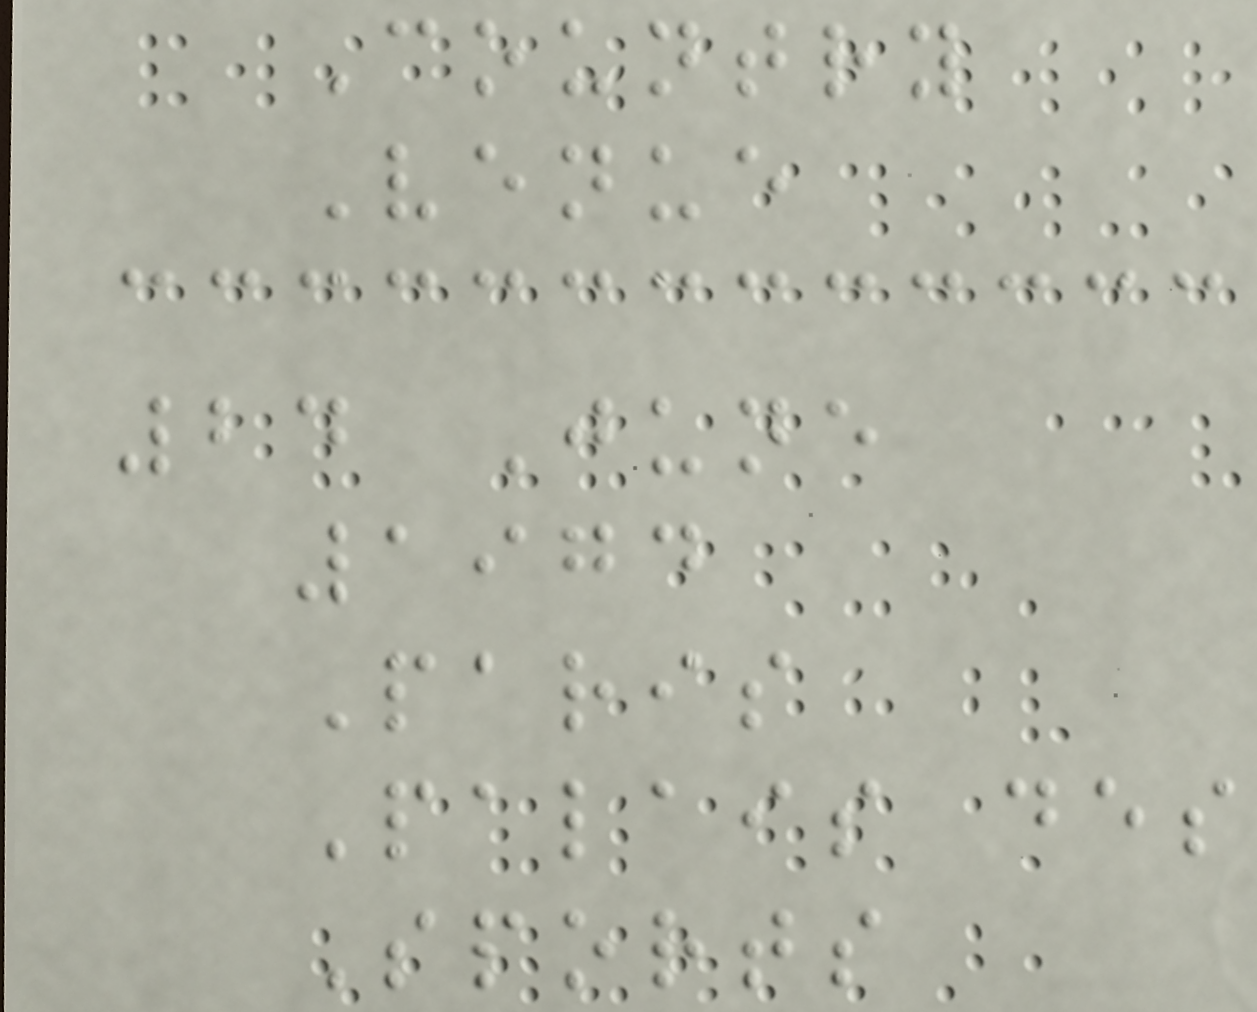Country
Venue
24 June
1974
Paris
Palais des
Sports
